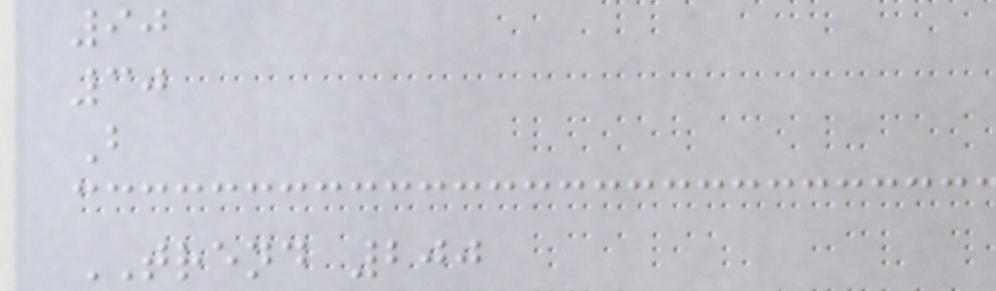90
30
B
TREND 200
